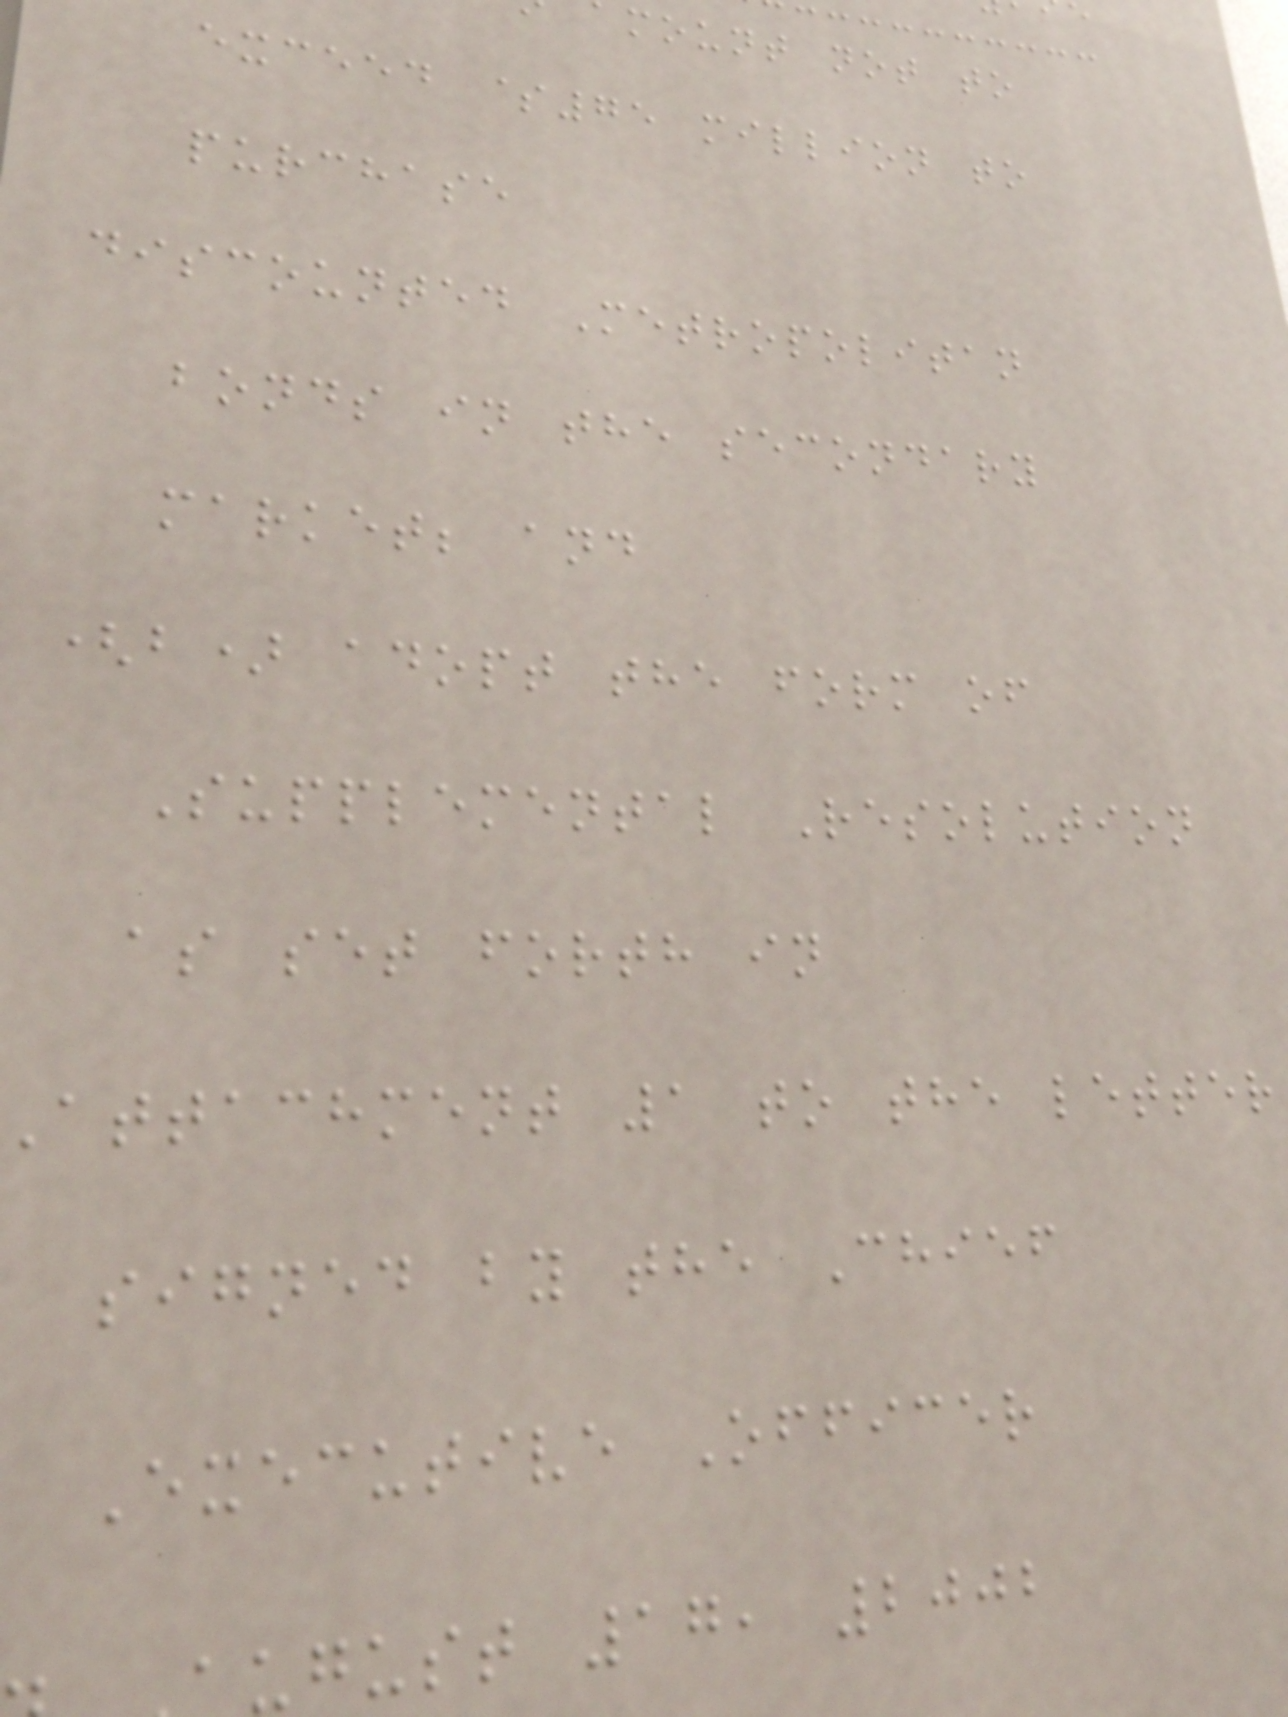mount not to
exceed $75 million to
purchase
discounted Metropolitan
bonds in the secondary
market; and
(b) adopt the form of
Supplemental Resolution
as set forth in
attachment 1 to the letter
signed by the Chief
Executive Officer
ugust 17, 2002
